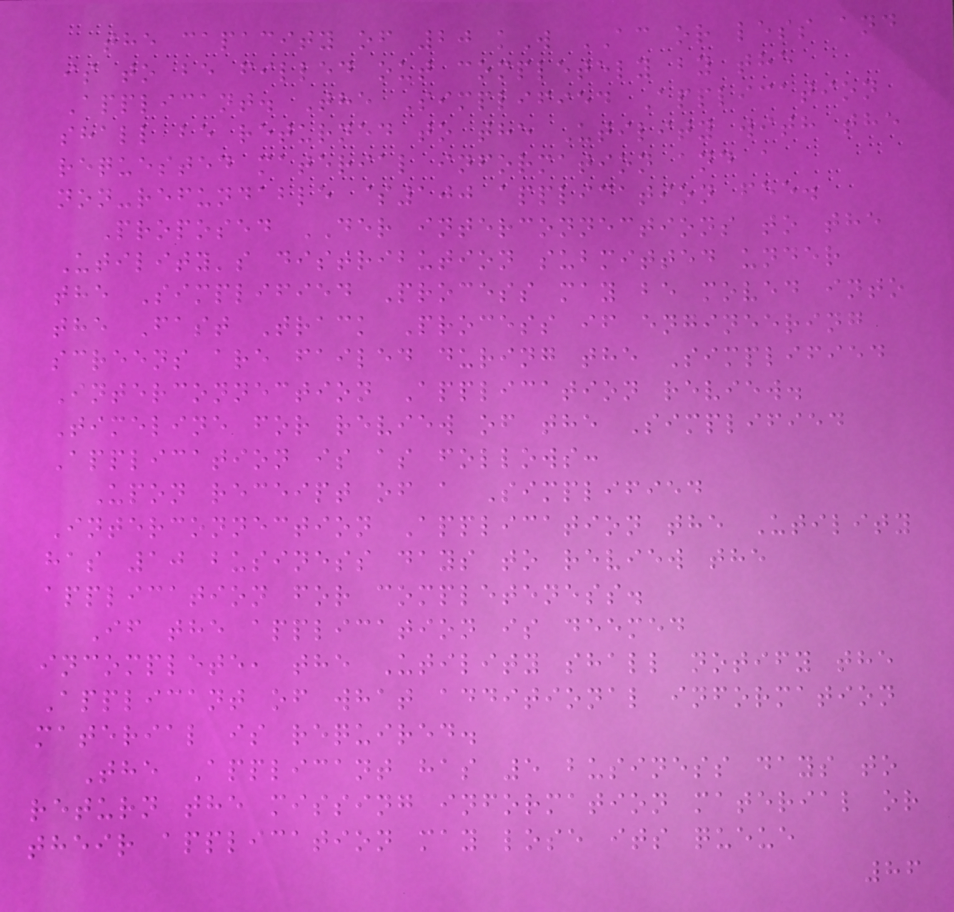the capacity of 20 kW AC or less and
is to be filled out completely by the
Applicant. The Simplified Application
shall be returned to the Utility with the
requested material information and a
non-refundable $100 application fee.
Proposed DER interconnections to the
Utility's distribution submitted under
the Simplified Process may be moved into
the Fast Track Process if engineering
screens are failed during the Simplified
Interconnection Application review.
Timeline for review of the Simplified
Application is as follows:
Upon receipt of a Simplified
Interconnection Application the Utility
has 10 business days to review the
application for completeness.
If the application is deemed
incomplete, the Utility shall notify the
Applicant of what additional information
material is required.
The Applicant has 5 business days to
return the missing information material or
their application may lose its queue
86
